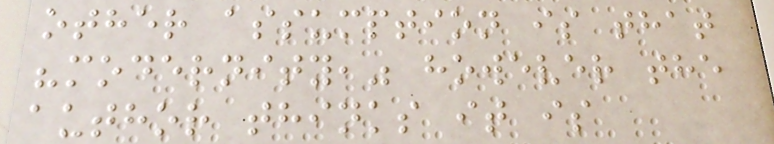other assumption is that
"modernity," however the
author thinks it is
